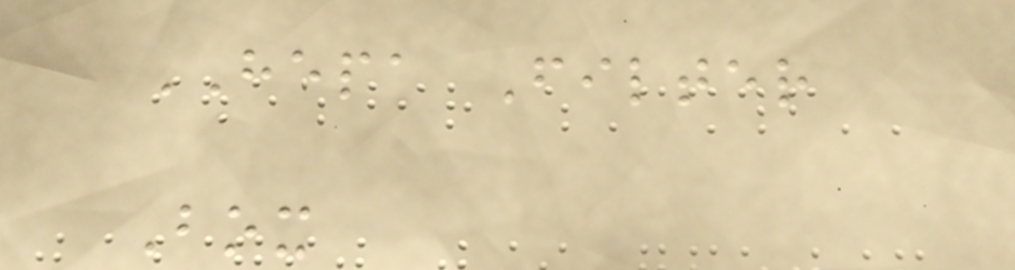HEPA Filter
Box
